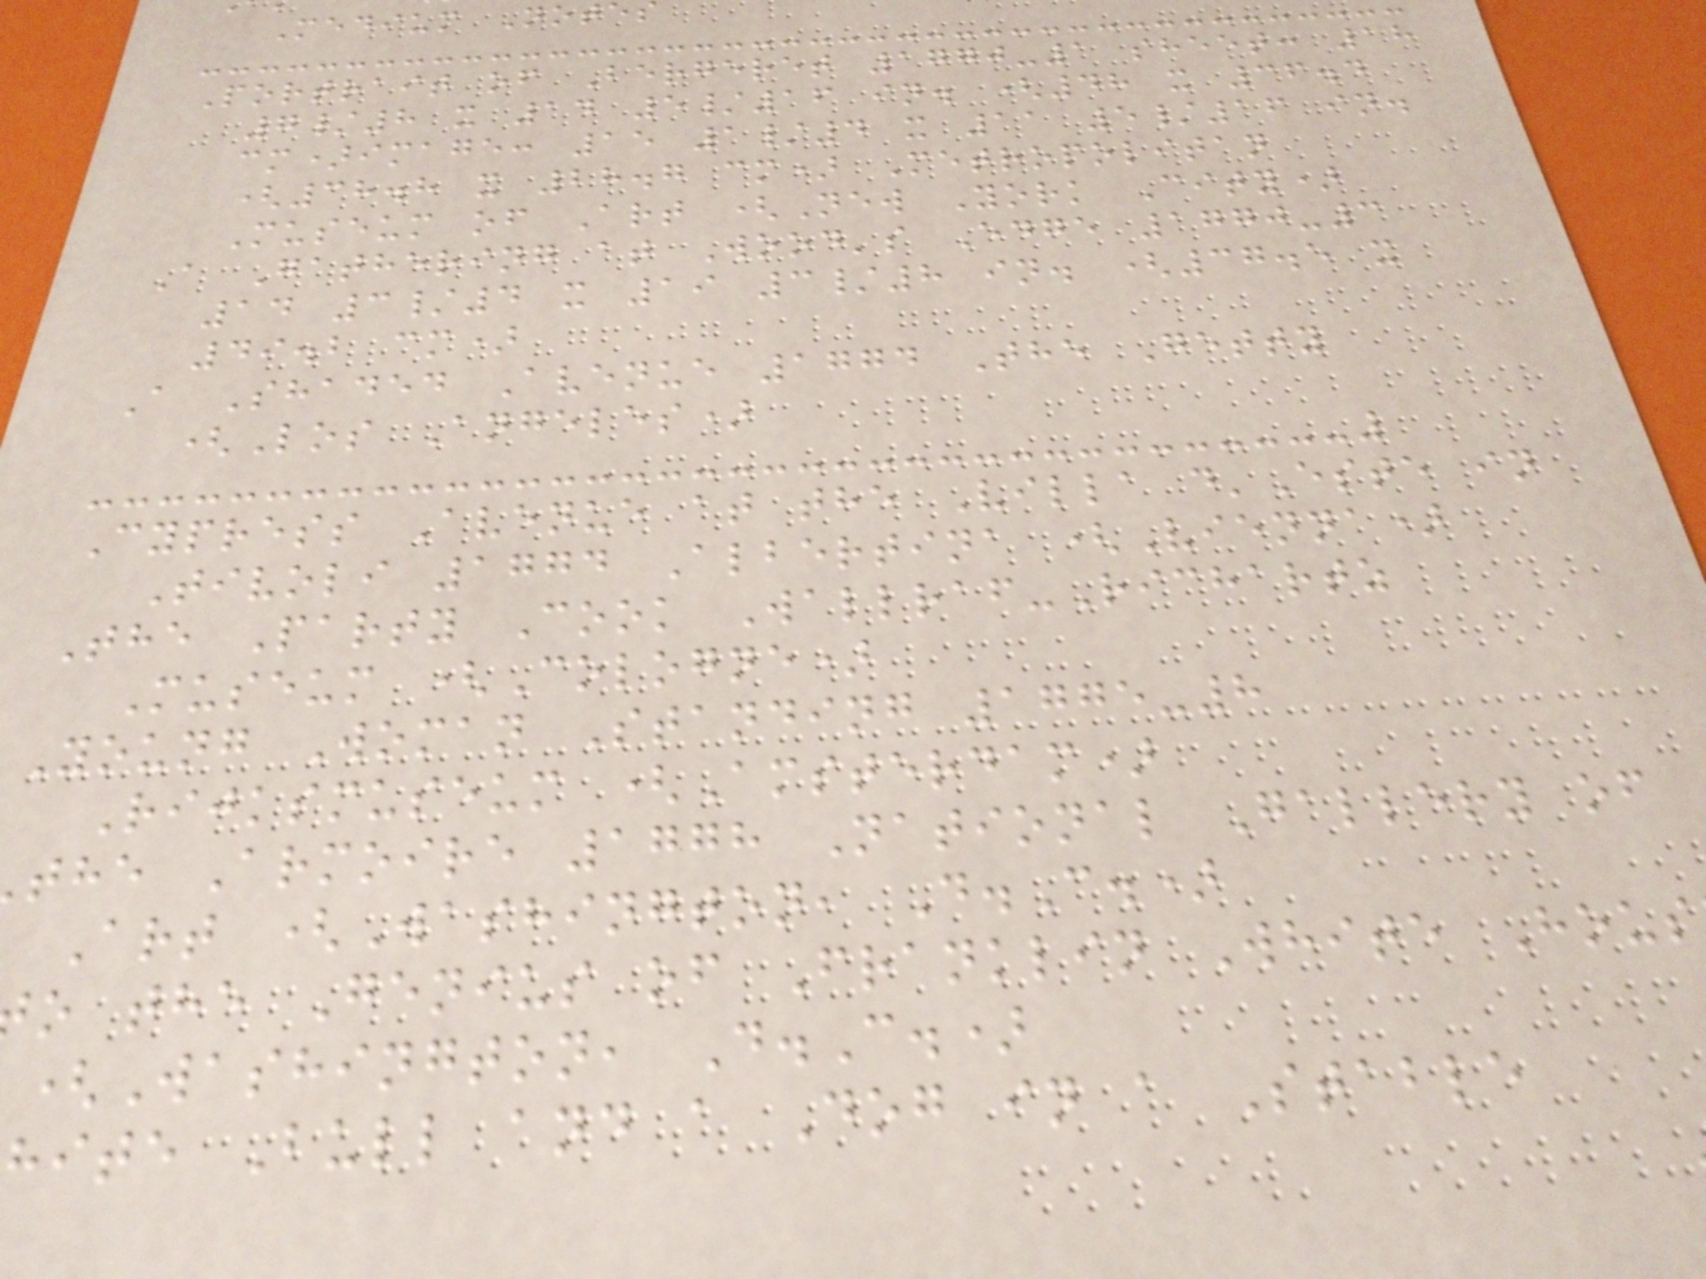Medium Note
Portrait of Bergeret 1770-1 sheet: 18
7/8 x 14 5/16 in. (48 x 36.4
cm)image: 15 1/4 x 11 5/16 in.
(38.8 x 28.7 cm) Metropolitan
Museum of Art (New York City)
A Gathering at Wood's Edge 1770-3
14 3/4 x 19 3/8 in. (37.5 x
49.2 cm)
A Shaded Avenue 1774 The Getty
(Los Angeles)
Cypress Avenue at the Villa d'Este in
Tivoli 1774 Albertina (Vienna)
The Party Cook Wallraf-Richartz
Museum (Cologne)
Young Woman Standing 1775-8
Rijksmuseum (Amsterdam)
the Armoire 1778 National Gallery of
Art (Washington, D.C.)
o the Genius of Franklin White Hous
(Washington, D.C.)
hite Bull and a Dog in a Stable
